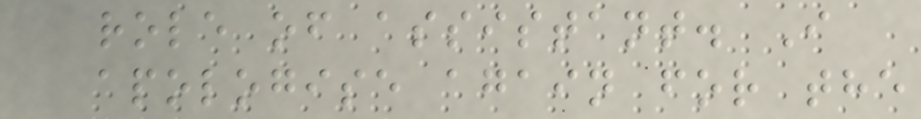role of assistant. I
apologise again for the
